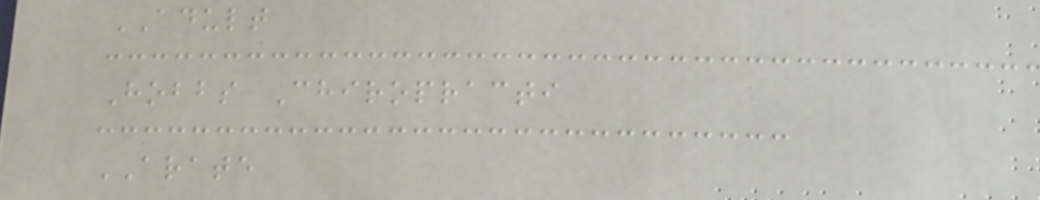ADULT
Hobbs Chiropracti
ARATE
